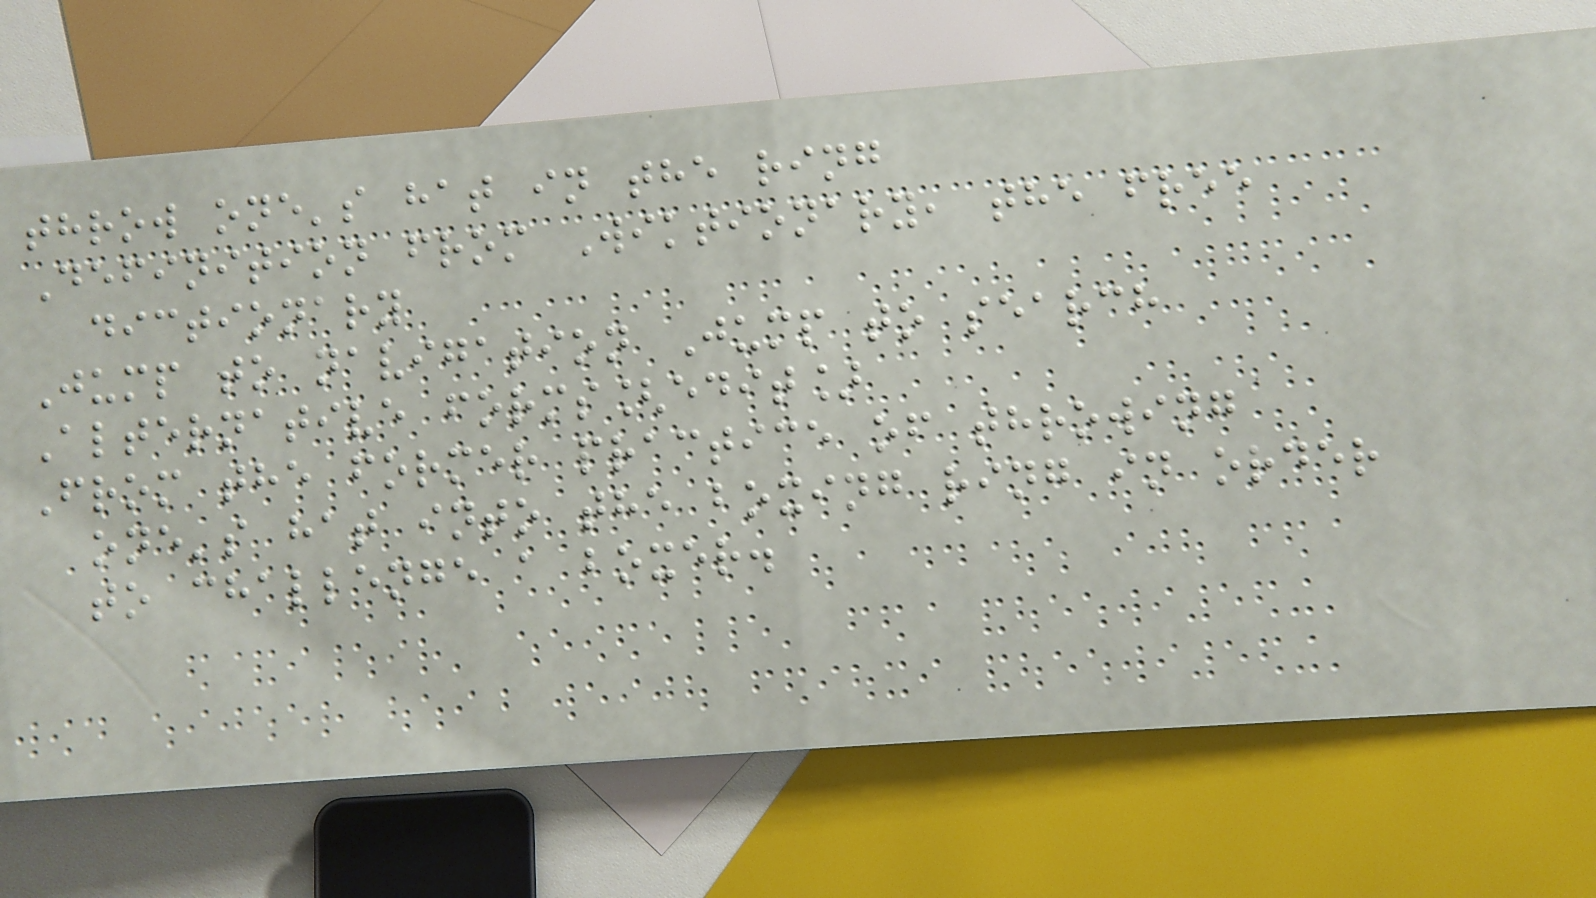throw one's hat in the ring
Definition from Wiktionary, the free
dictionary
Jump to navigation Jump to search
Alternative forms[edit]
From the former practice of throwing
one's hat into the boxing ring in order
to challenge a boxer.
